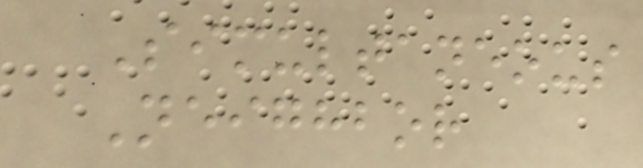Simultaneous
Neighbor
